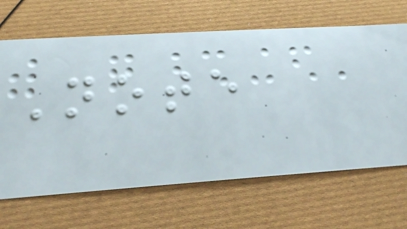Note
